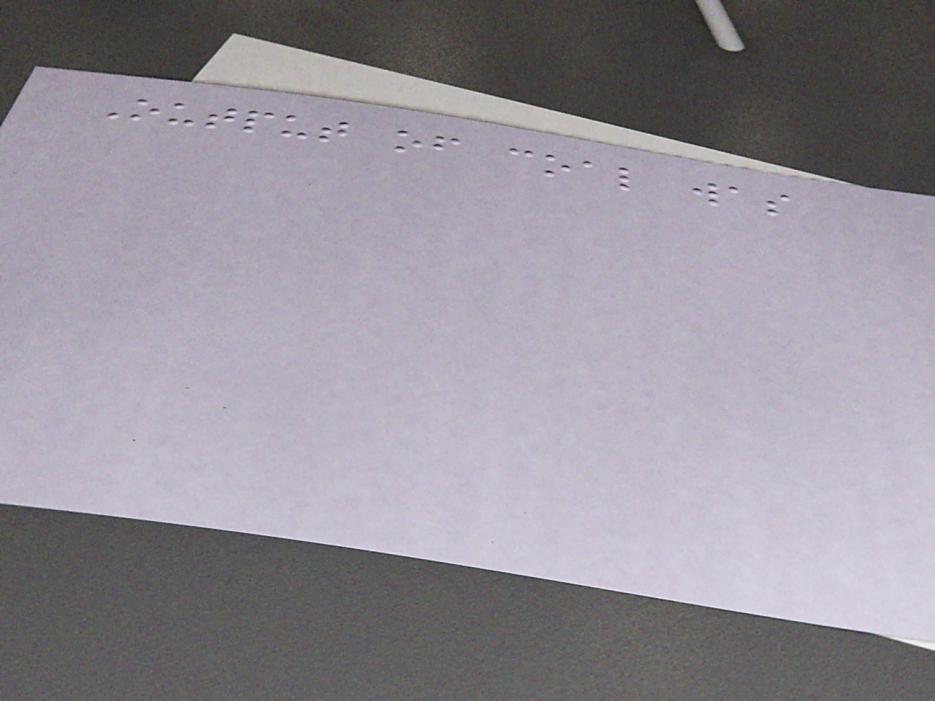Output of coal was
